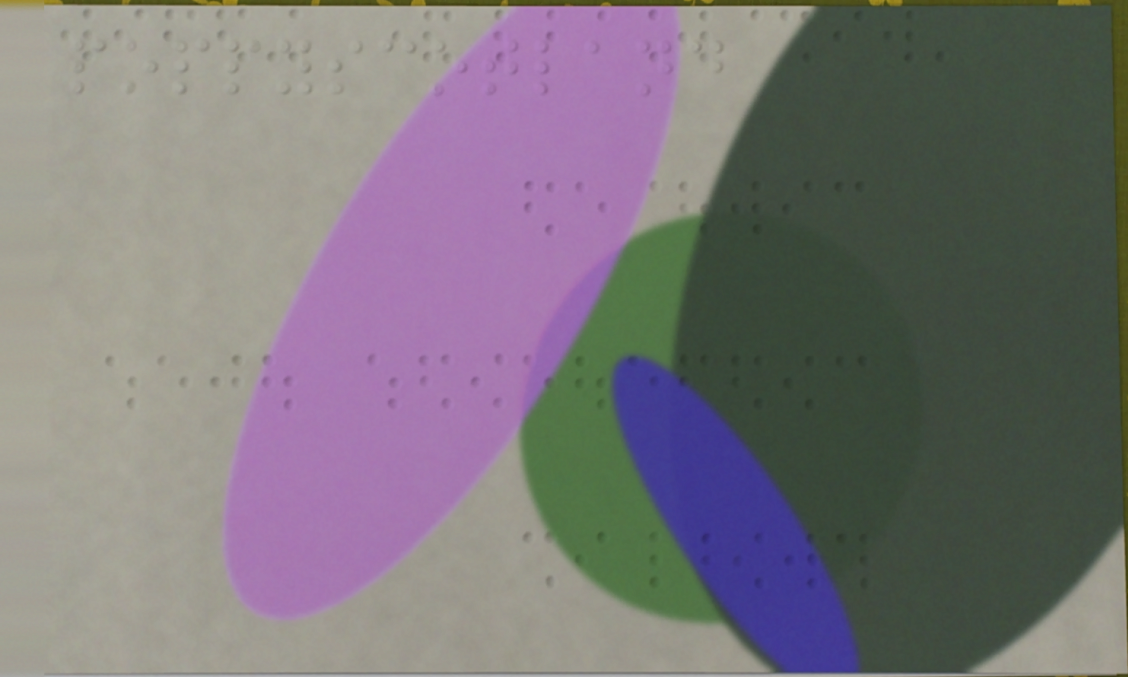poppyscotland
